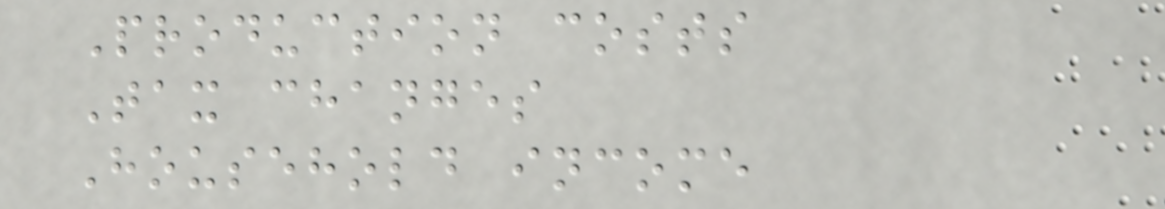Production costs
Tax changes
Household income
